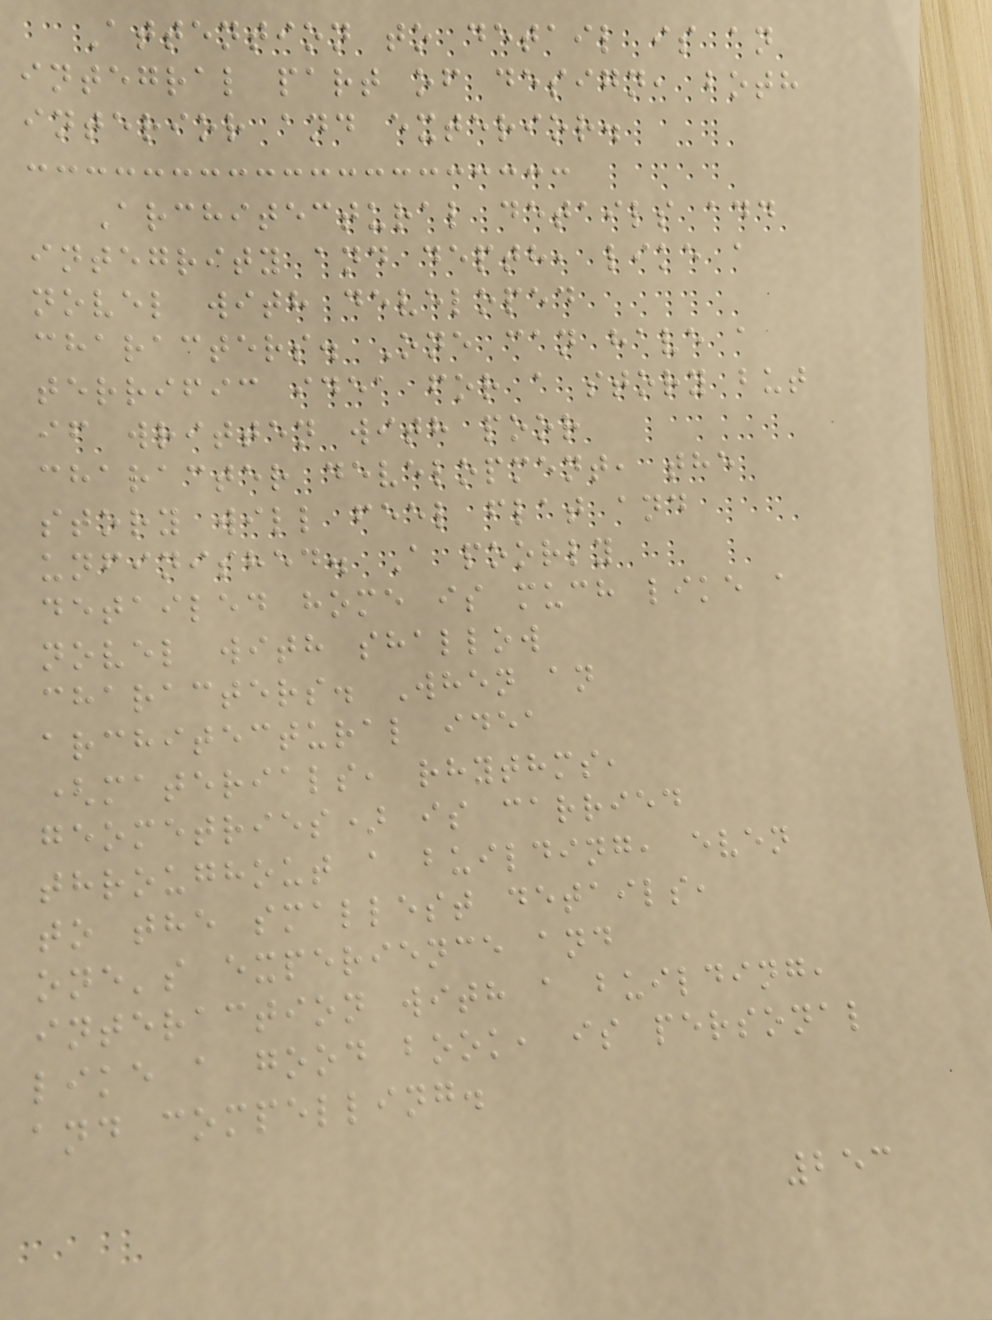Attention to detail is an
integral part of design, both
interior and exterior.
Architectural details add
integrity and depth, like a
novel with developed
characters. One can have a
terrific idea for a story but
if written with poor
character development, the
story will feel flat and
unfinished. A poorly
detailed home is much like a
novel with shallow
characters. When an
architectural idea
(materials, rhythms,
geometries) is carried
throughout a building, even
to the smallest details,
one's experience and
interaction with a building,
like a good book, is personal
and compelling.
253
